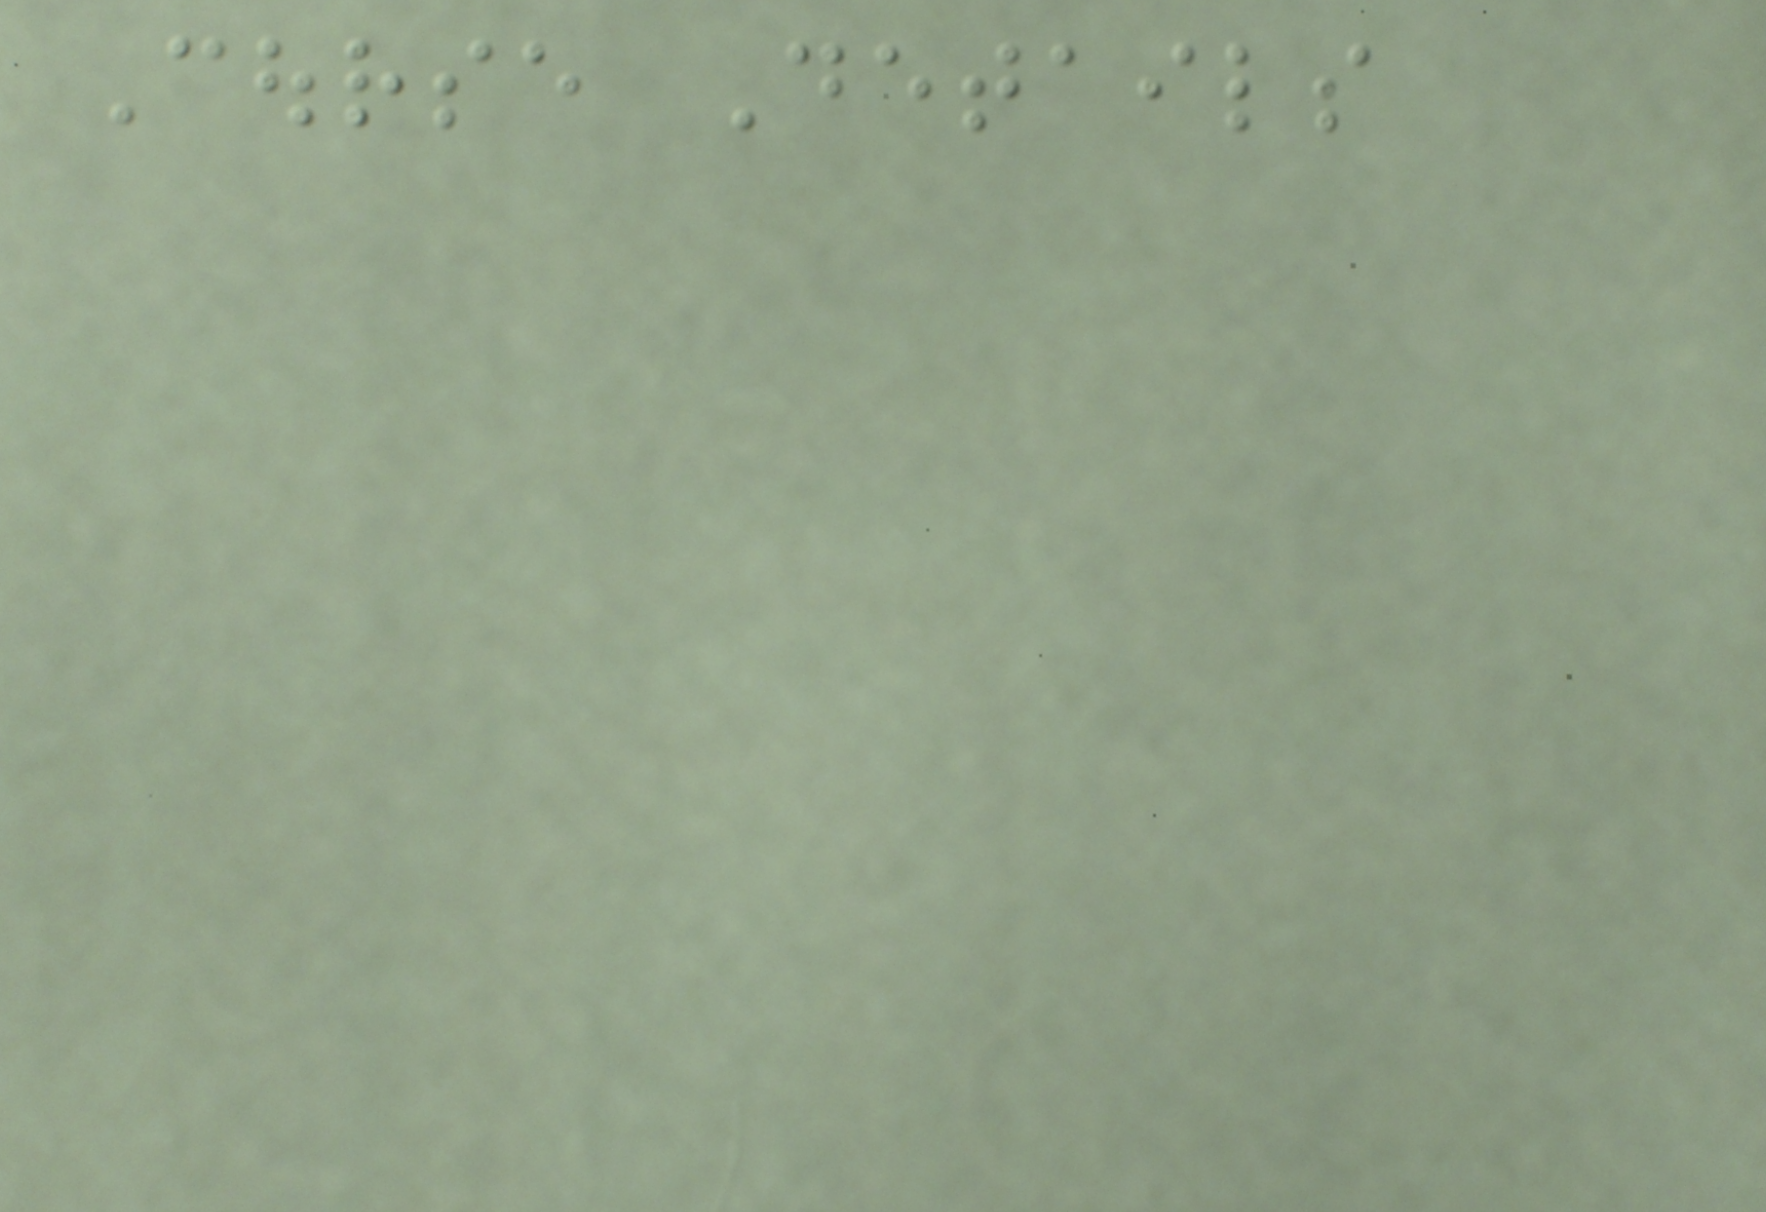Course Details
